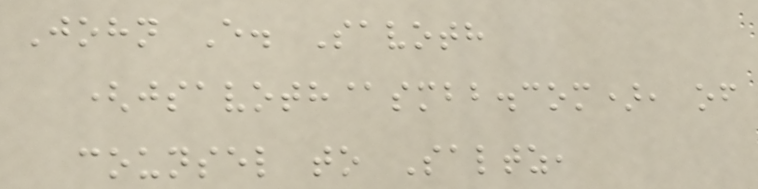John E. Savoth
(jsavoth@smbb.com), of
counsel to Saltz,
